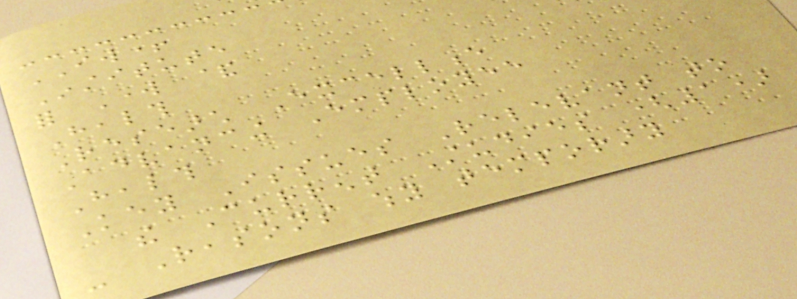IW+
Institute
for Work &
Health
Research Excellence
Advancing Employee
Health
Key Issues Relevant to
the Current Studies (1)
- Reasons why temporary
